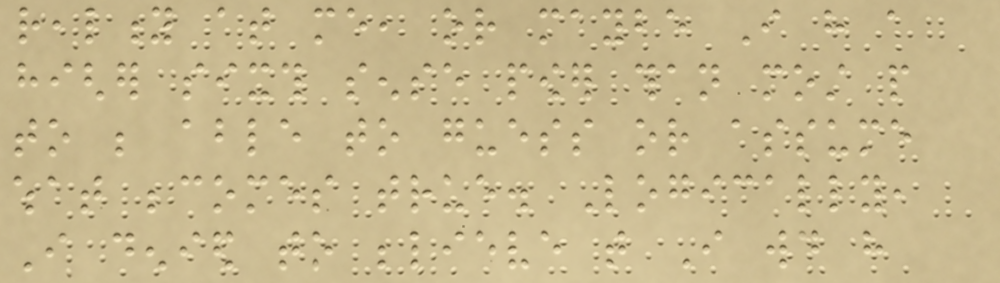reality at me, or maybe I have a
higher sixth sense power than most people
to be able to guess or assume
what becomes true. Logically,
I denied to believe that I would have
